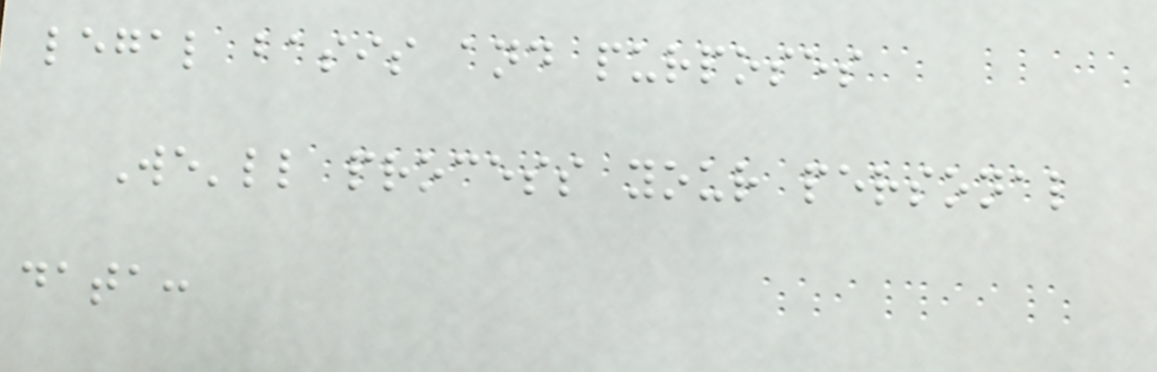legal basis and purposes
We'll process your personal
data:
